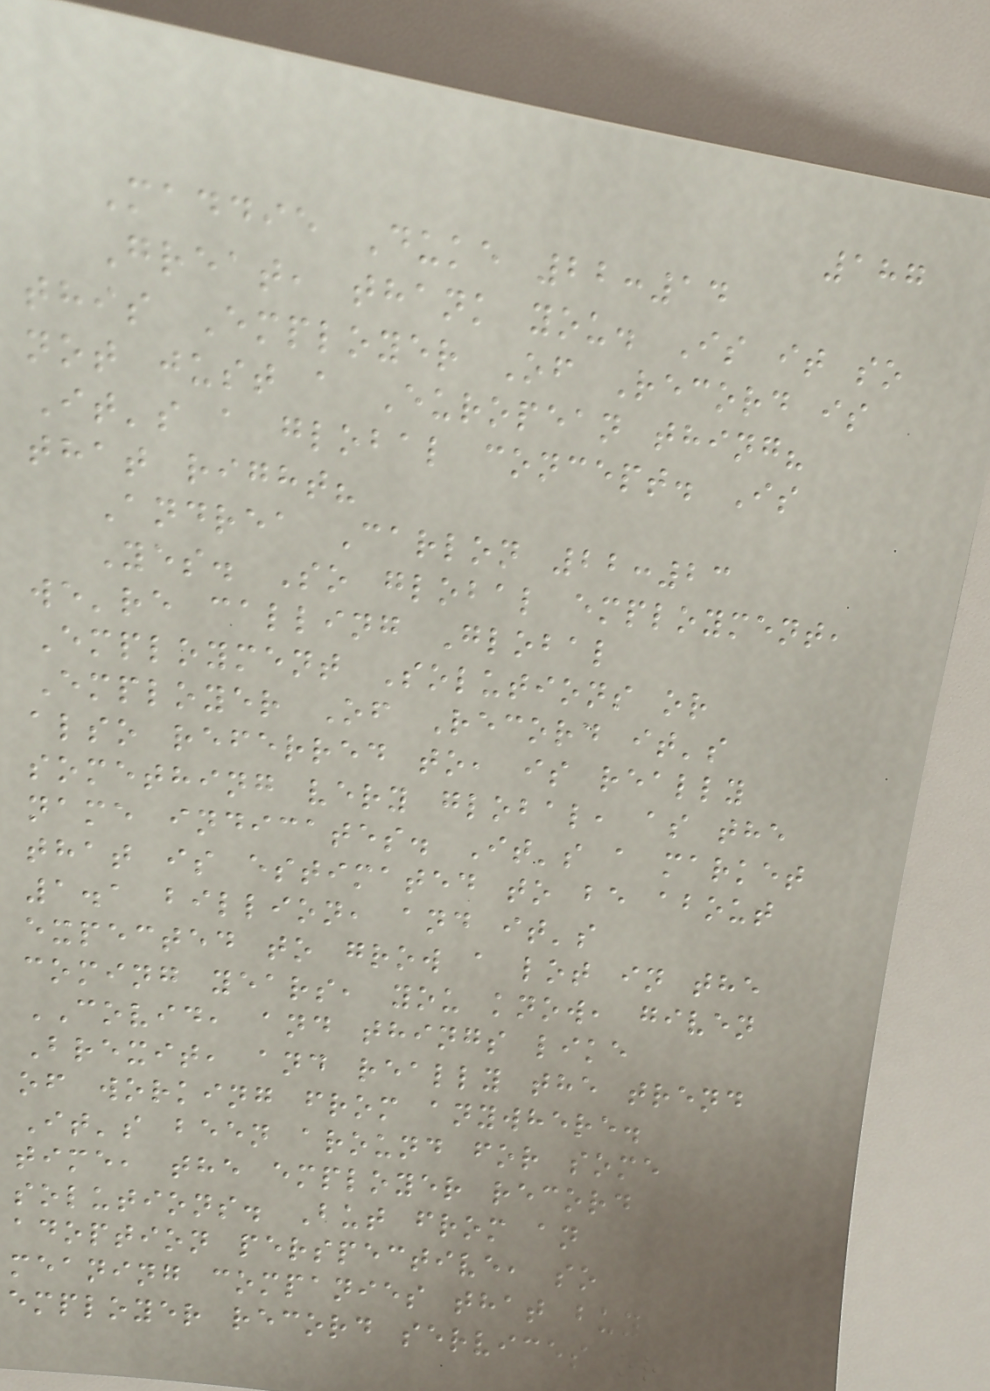187
Maddie Duke 22:14
Great, thank you. Is it so
this Employer Of Record is
not just a European thing?
It's a global concept. Is
that right?
Andrea Carlon 22:23
Yes. So global employment,
we're calling Global
Employment Solutions or
Employer Of Record it's
also referred to, is really
something very global, as the
name indicates. It's a market
that is estimated to be about
1.1 billion, and it's
expected to grow a lot in the
coming years, you know, given
COVID, and things like
Brexit, and really the trend
of working from anywhere.
It's been around for some
time, the employer record
solutions. But from an
adoption perspective, so
meaning companies that buy
employer record services or
